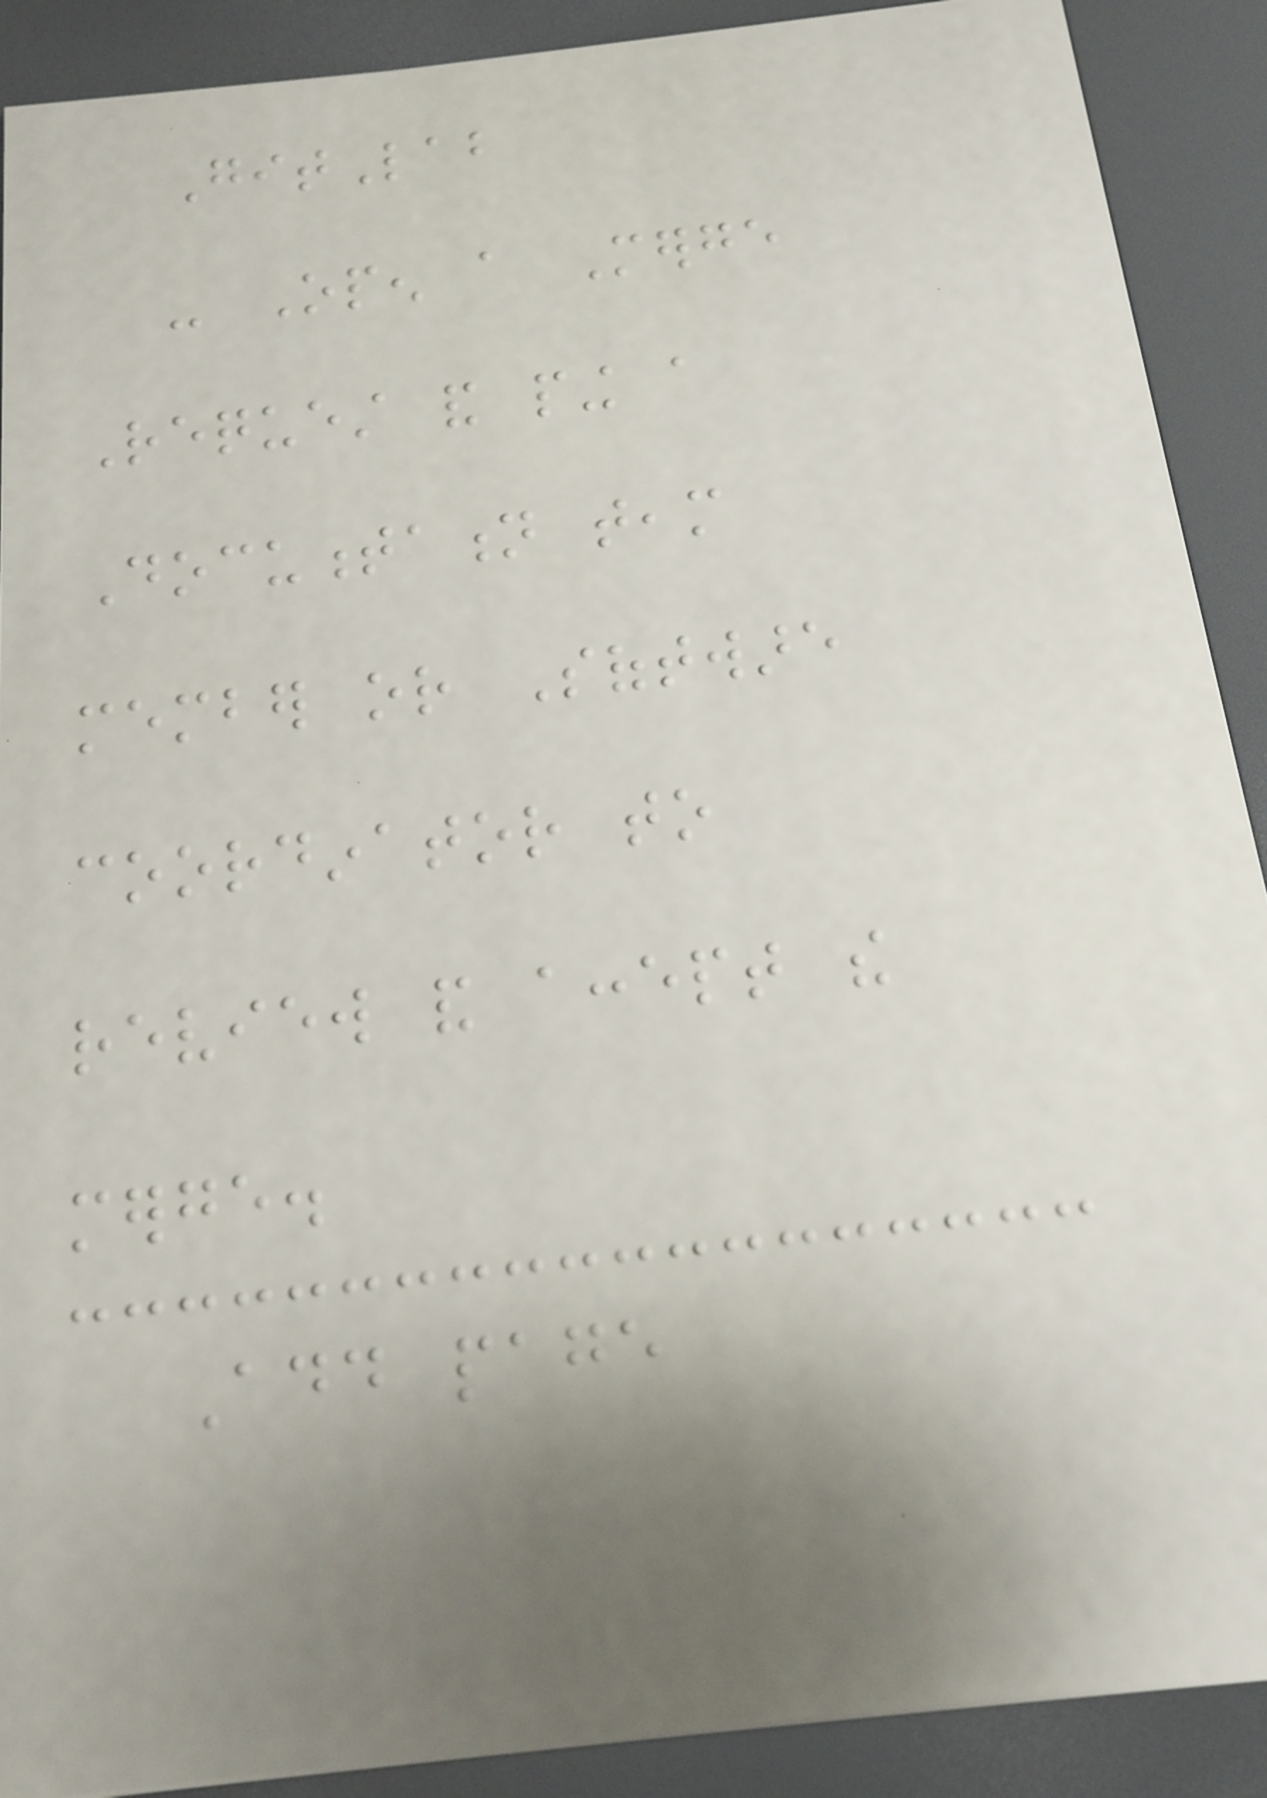GitLab
- Open a Merge
Request and ping a
Documentation team
member or Software
coordinator to
review and accept the
merge.
Add page
